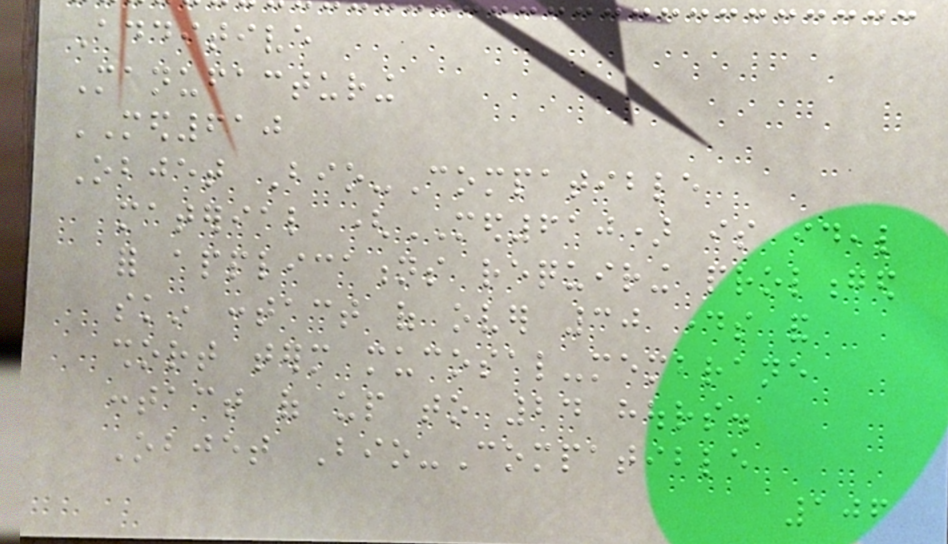Additive
Manufacturing
MED610
Objet Bio-Compatible
material (MED610) is ideal
for applications requiring prolonged
skin contact of over 30 days and
short term mucosal-membrane
contact of up to 24 hours.
Objet Bio-Compatible
106
